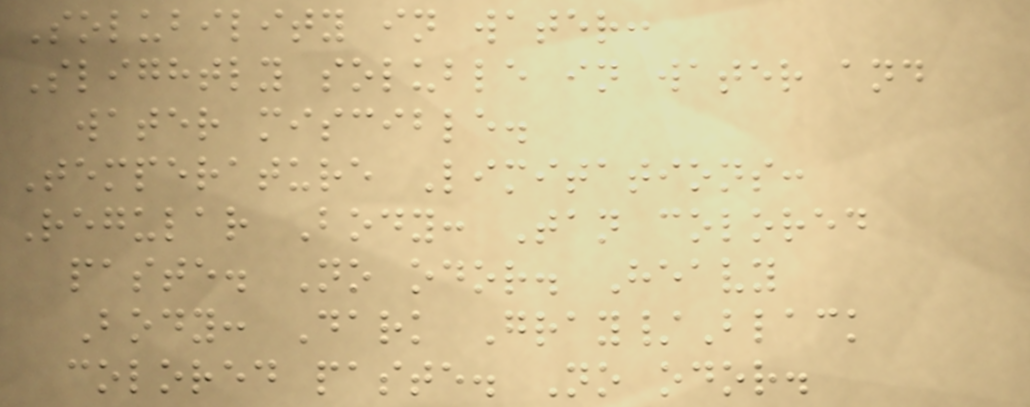Solubility in water:
Slightly soluble in water and
water miscible.
Temperature Limitations:
Regular Body: Tan colored
paste. No odor. Heavy
Body: Dark Gray/Black
colored paste. No odor.
